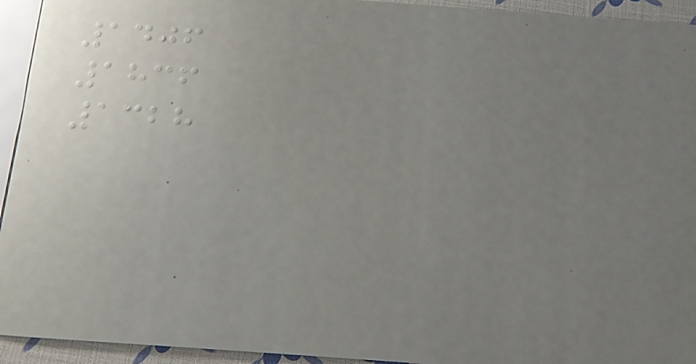1406
1836
1328
